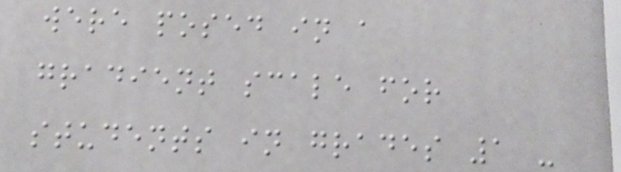were posed in a
gradient scale for
students in grades 1 -
